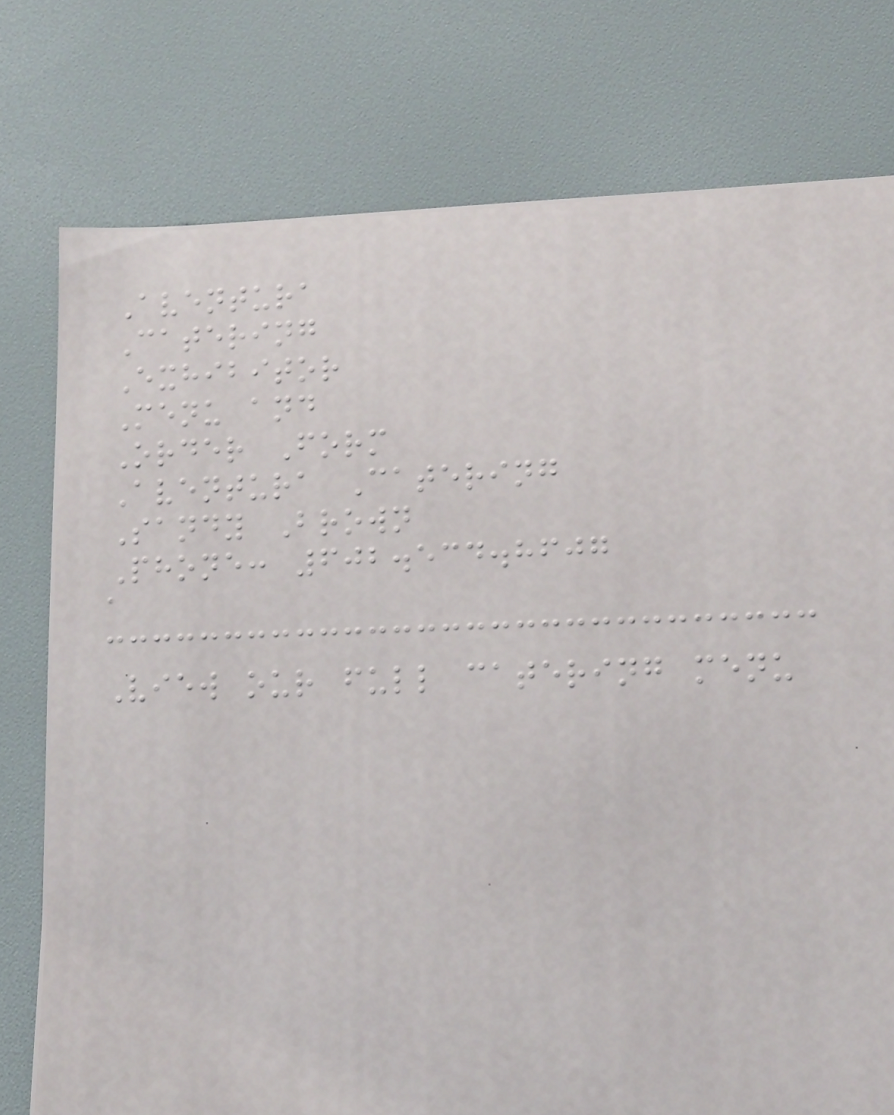Aventura
Catering
Exhibitor
Menu and
Order Form
Aventura Catering
Sandy Brown
Phone: 602.534.8607
a
View our full catering menu
